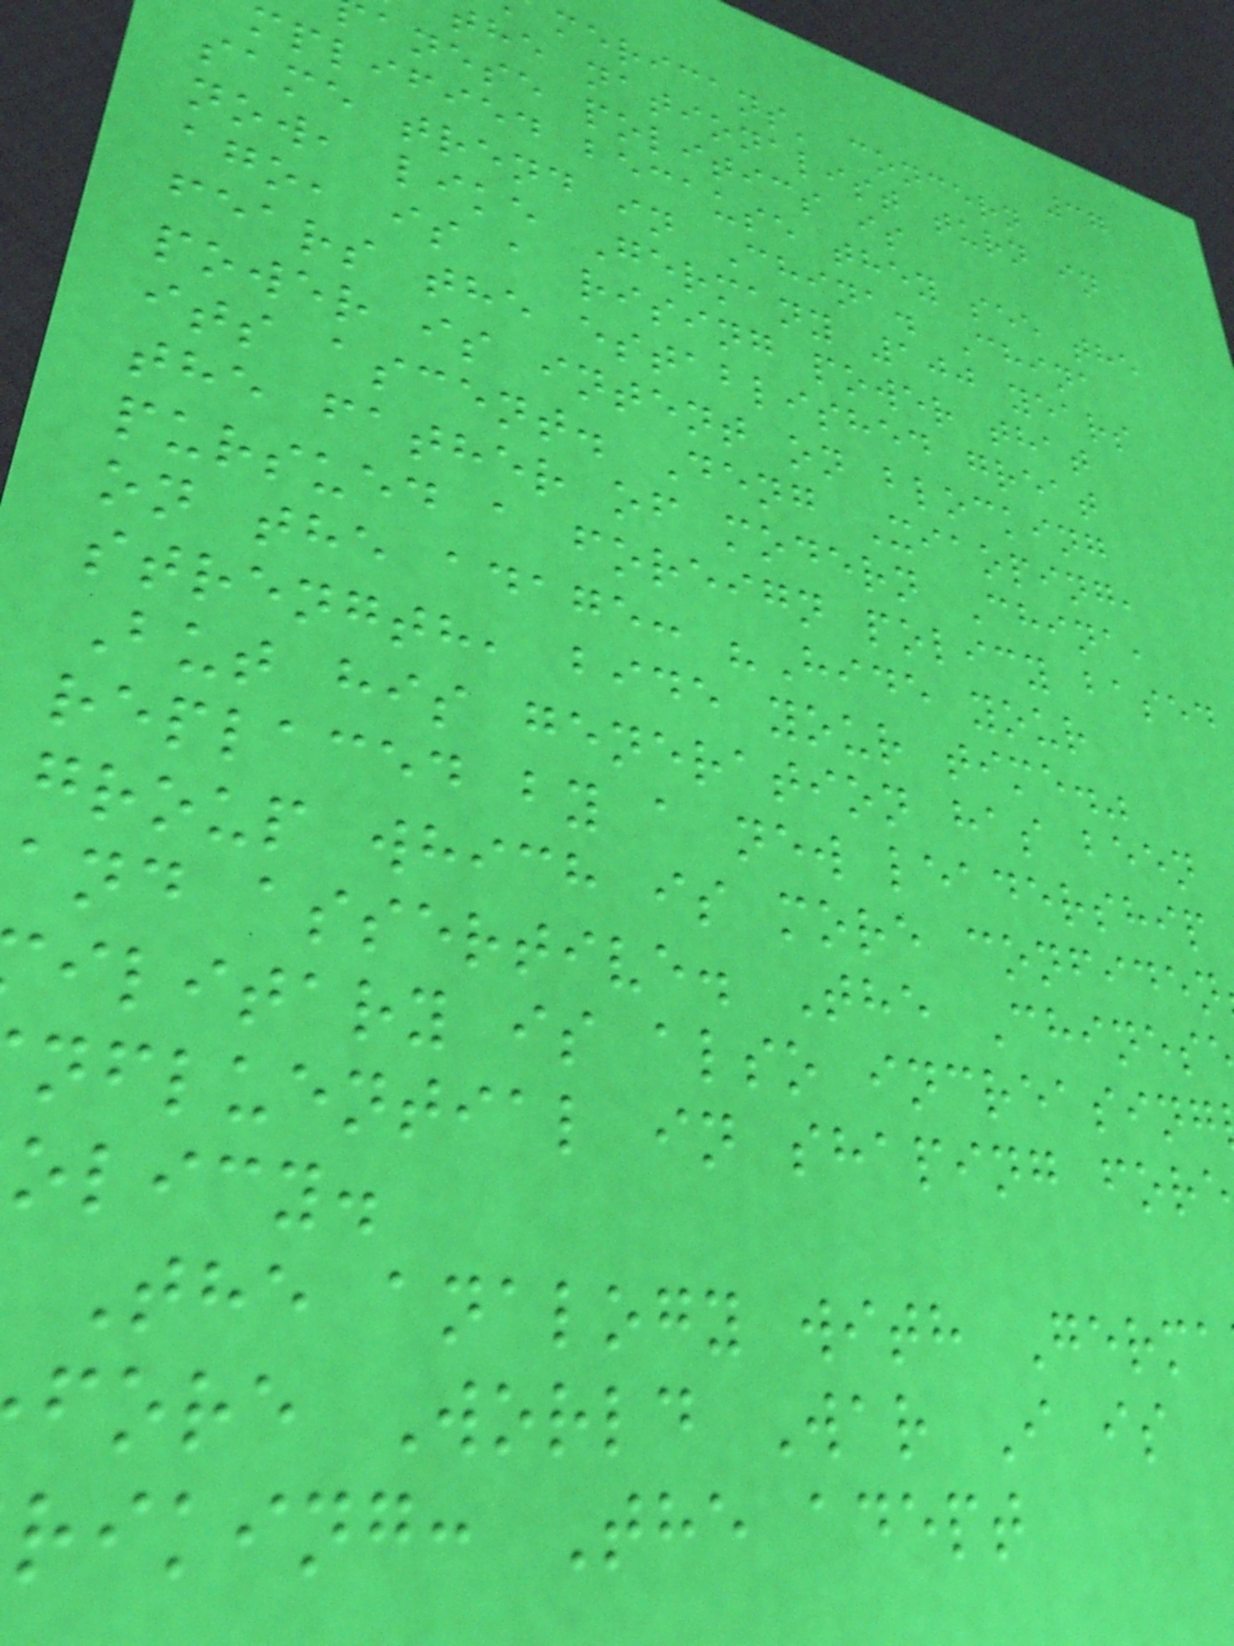37
mericans' concern
the nationalist turn in
anese politics is
mplified because they see the
same trend in China. China
now, like Germany 100 years
ago, is a rising power that
fears the established great
power is intent on blocking
its ascent. Deng Xiaoping,
the father of modern China,
pursued a foreign policy based
on the adage: "Hide your
strength, bide your time."
But his generation has been
replaced by a new leadership
group which is more confiden
and assertive. The Chines
ilitary is also increasing
nfluential in shaping fore
olicy.
The analogy with Germa
fore World War I is
riking: The adept
